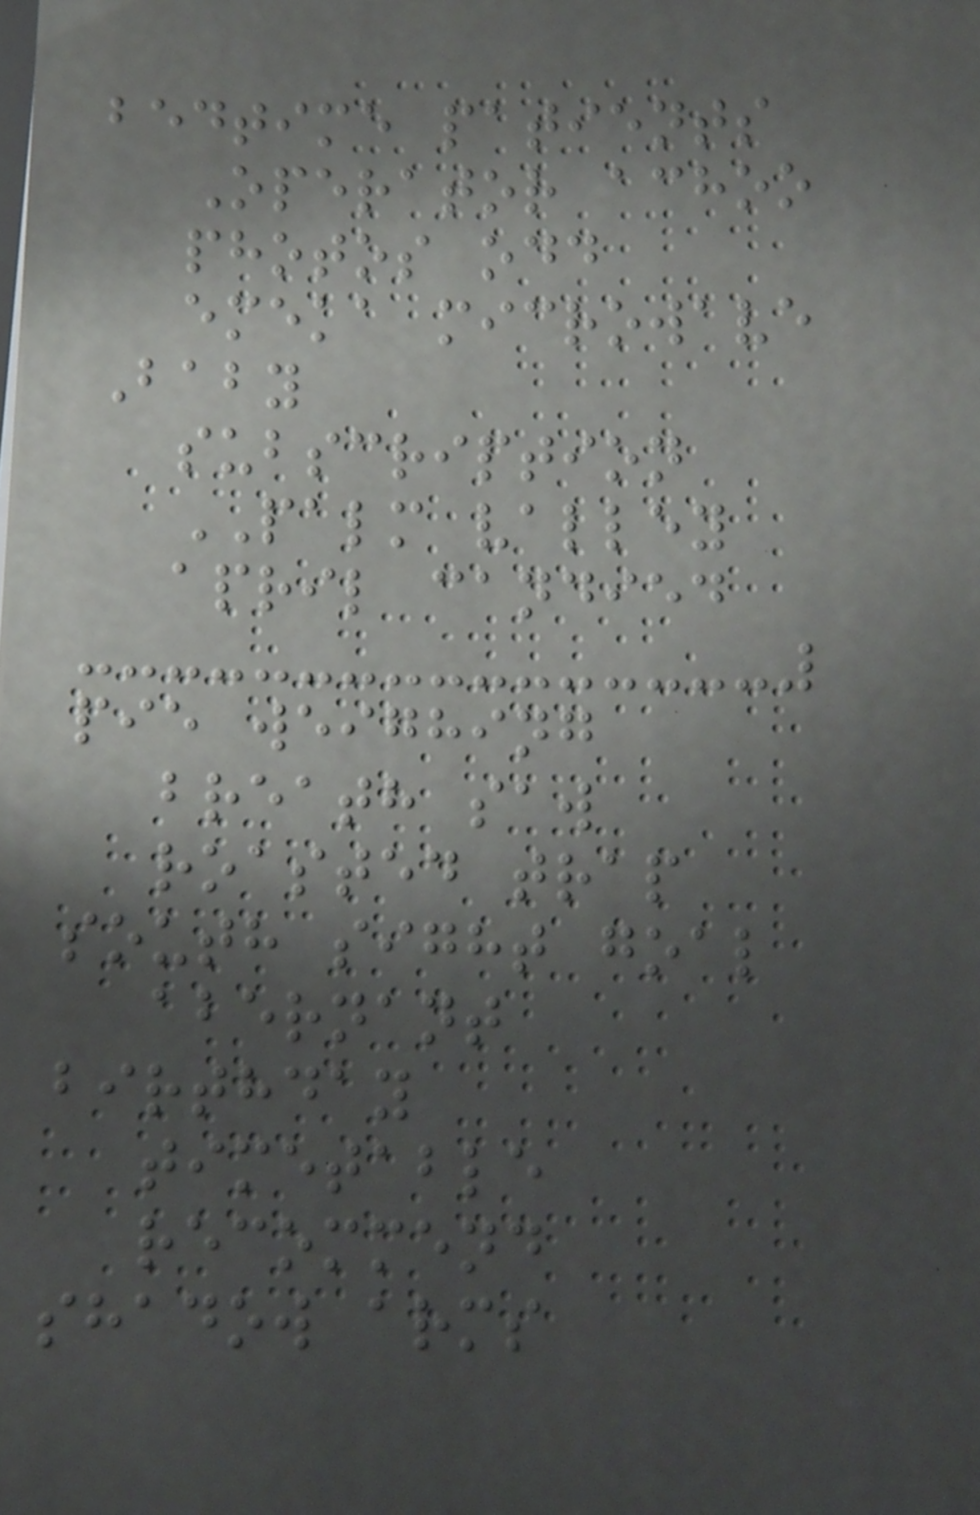bedtime patients
Operator achoo
photos odd
emeka microwave
Baby
subscription
PALM valley
april candied
pie weighing
breath saw
roasted trap
south sight goal
abernant
birthday
timetable
recommend
shadow arms
